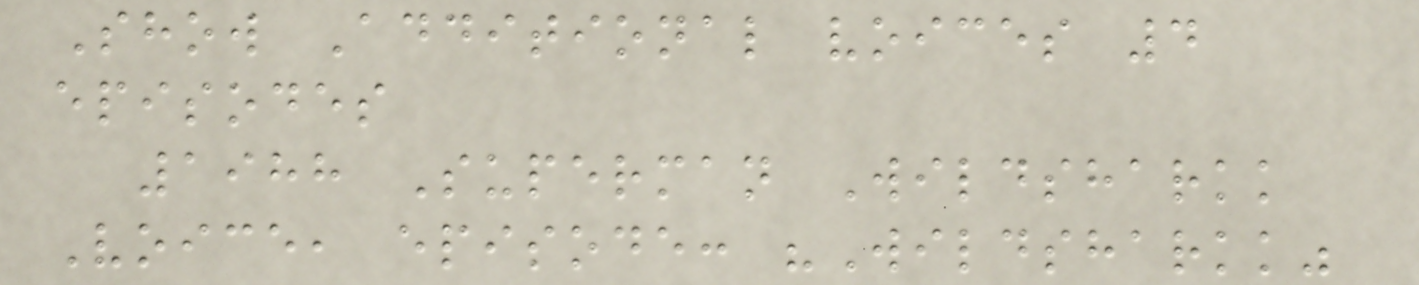Show Additional voices 4
episodes
1988 Superman Wildsharkk
Voice, episode: "Wildsharkk"
